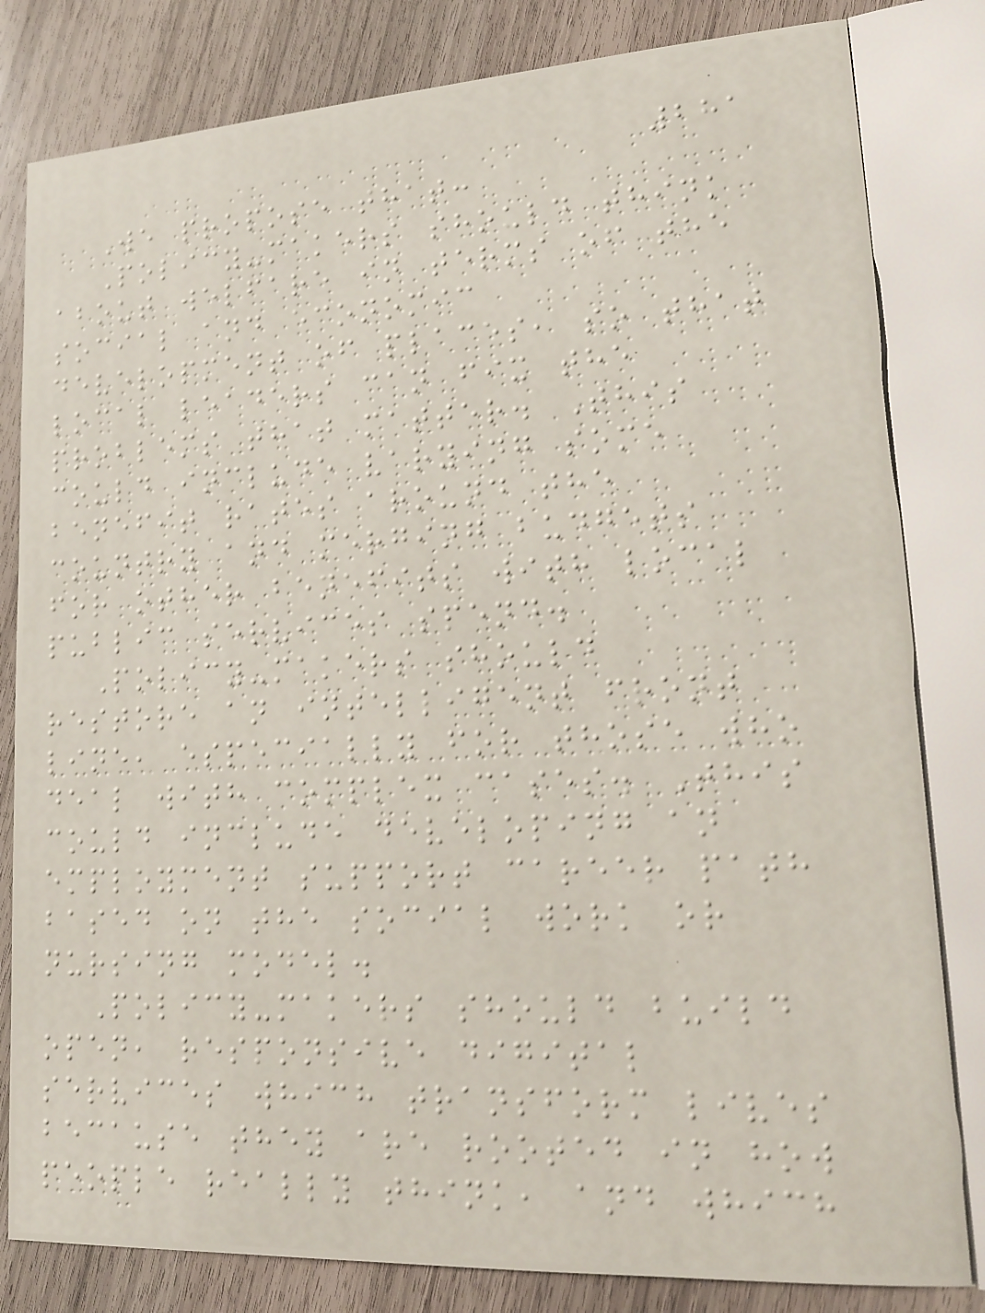281
We propose that:
Policy-makers should think
about welfare in terms of the
social and economic
development of places, so that
local leaders can fix the
problems that matter. This
could include varying some
benefit rates around the
country and merging budgets
for other benefits with local
public services spend.
Policy-makers should
restore an intelligent front
line, especially for those who
deal with complex cases. This
could include developing an
employment support career path
based on the social work or
nursing model.
Policy-makers should build
open, responsive digital
services which transform lives
because they are rooted in how
people really think, and which
